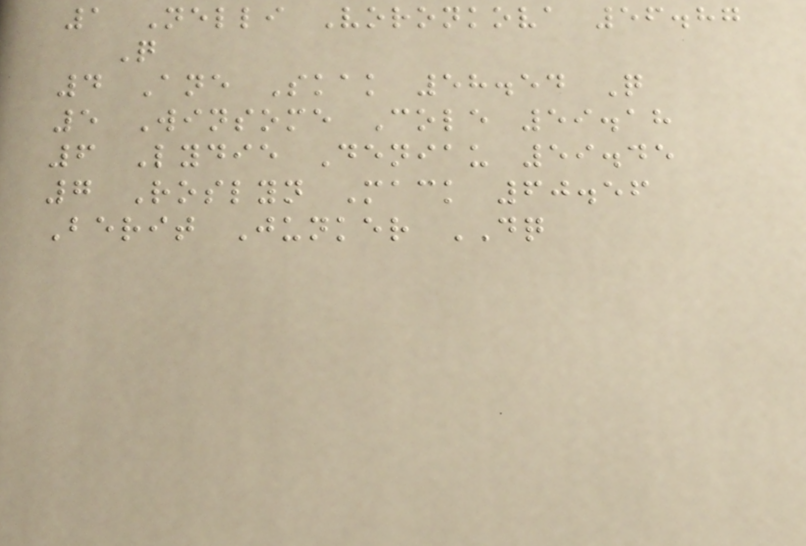1 Nelli Voronkova 56.87
Q
4 Ane Skak 58.54 Q
5 Winsome Cole 59.18
6 Lydie Deniau 59.45
7 Roslyn Mack 60.56
Berit Junker DQ
